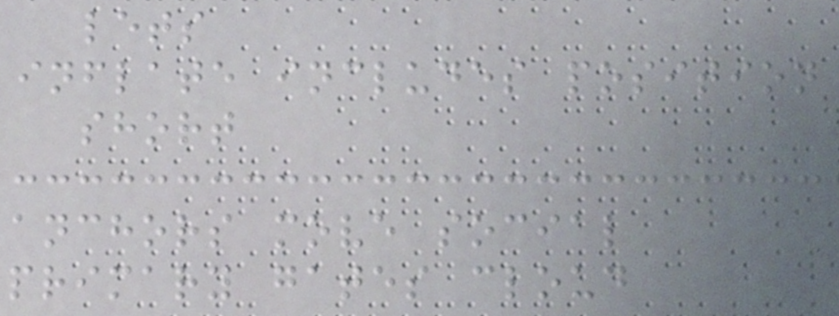lets
inflate includes position
short
anchors move social
primary gates cloud
